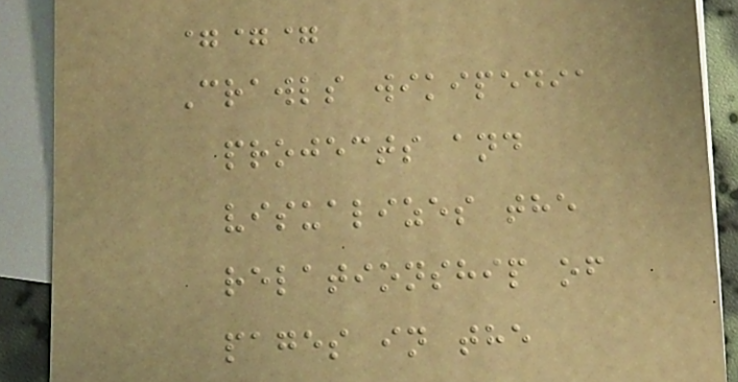===
Crawls wikipedia
projects and
visualizes the
relationship of
pages in the
